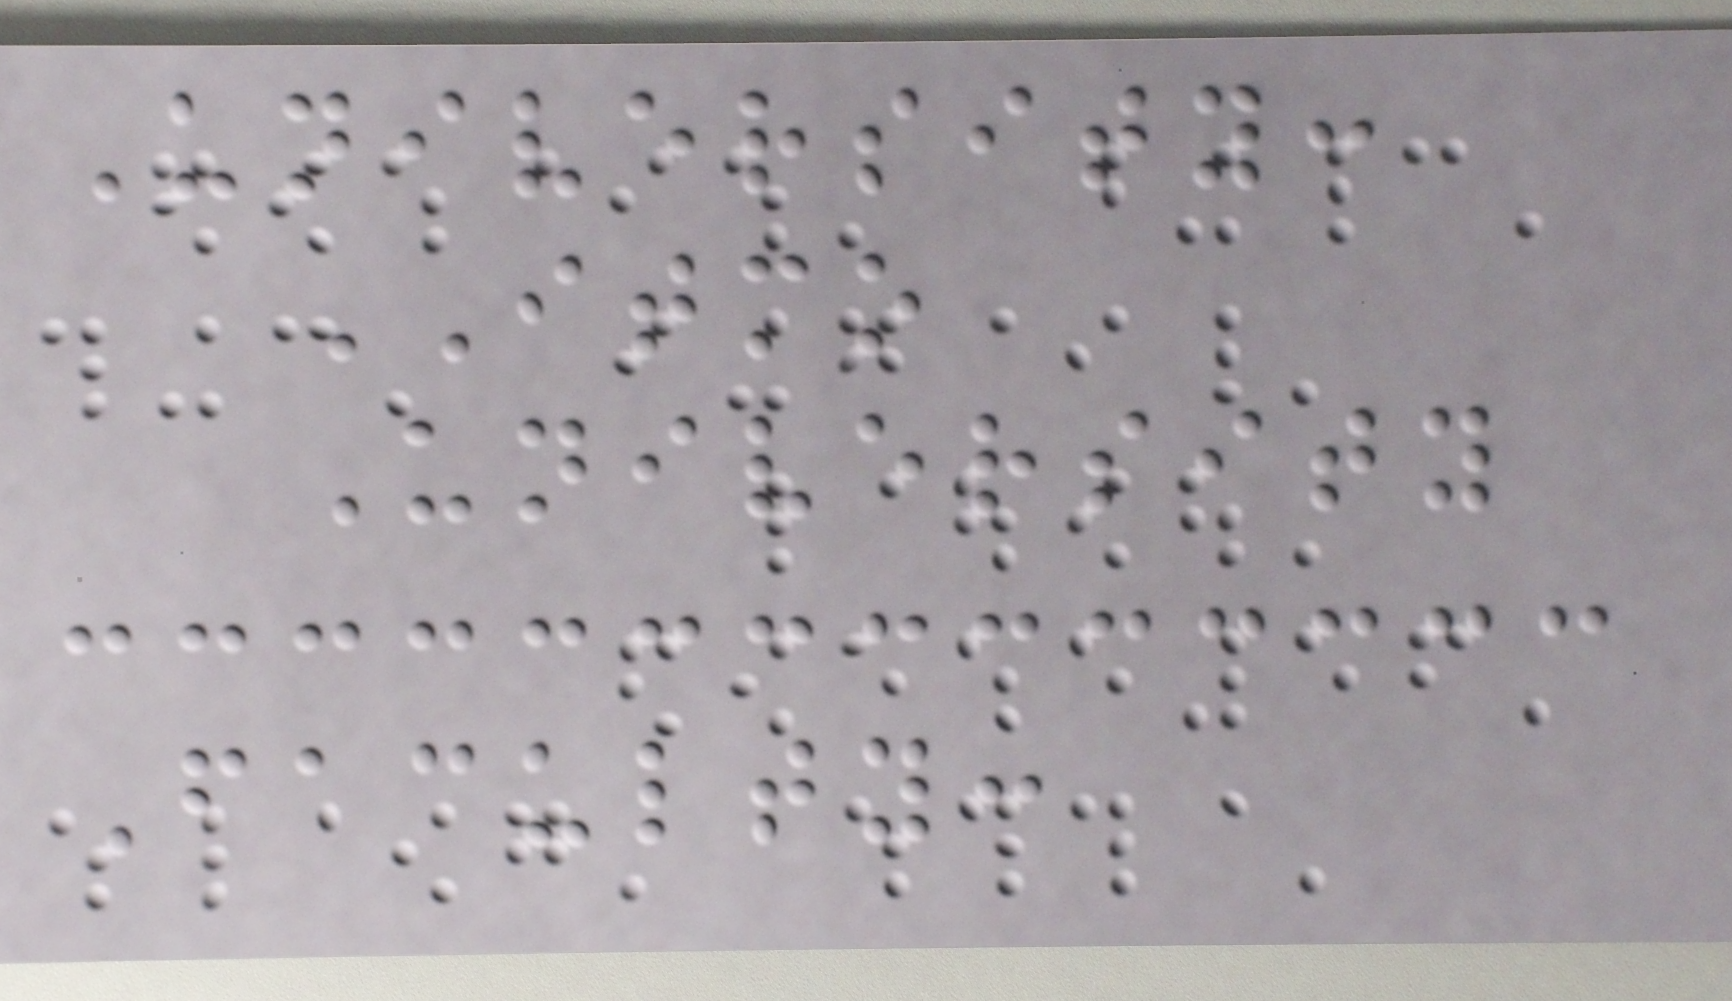University:
ITMO
University
Faculty:
